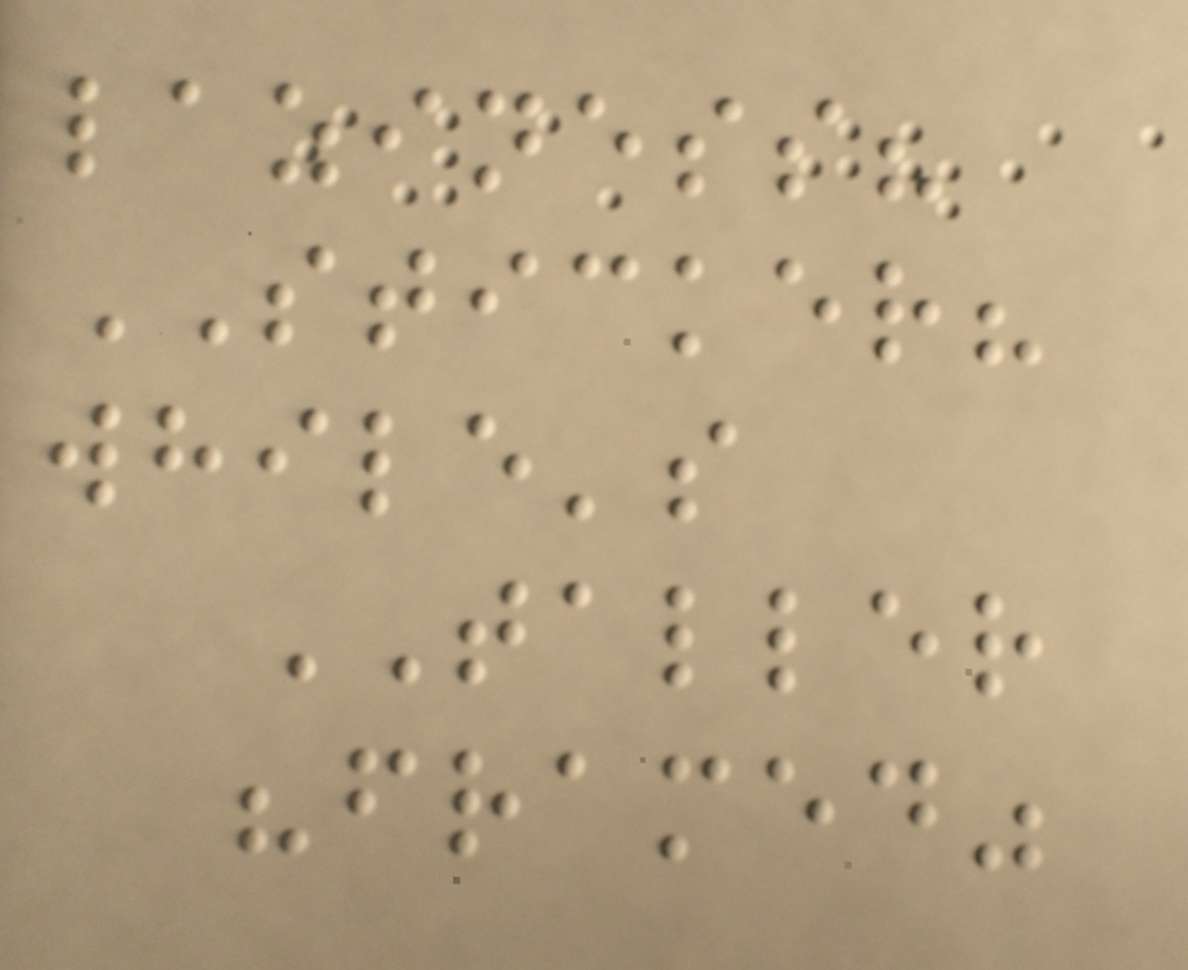laziness?
STICKER?
while's
TALLER
"framed"
